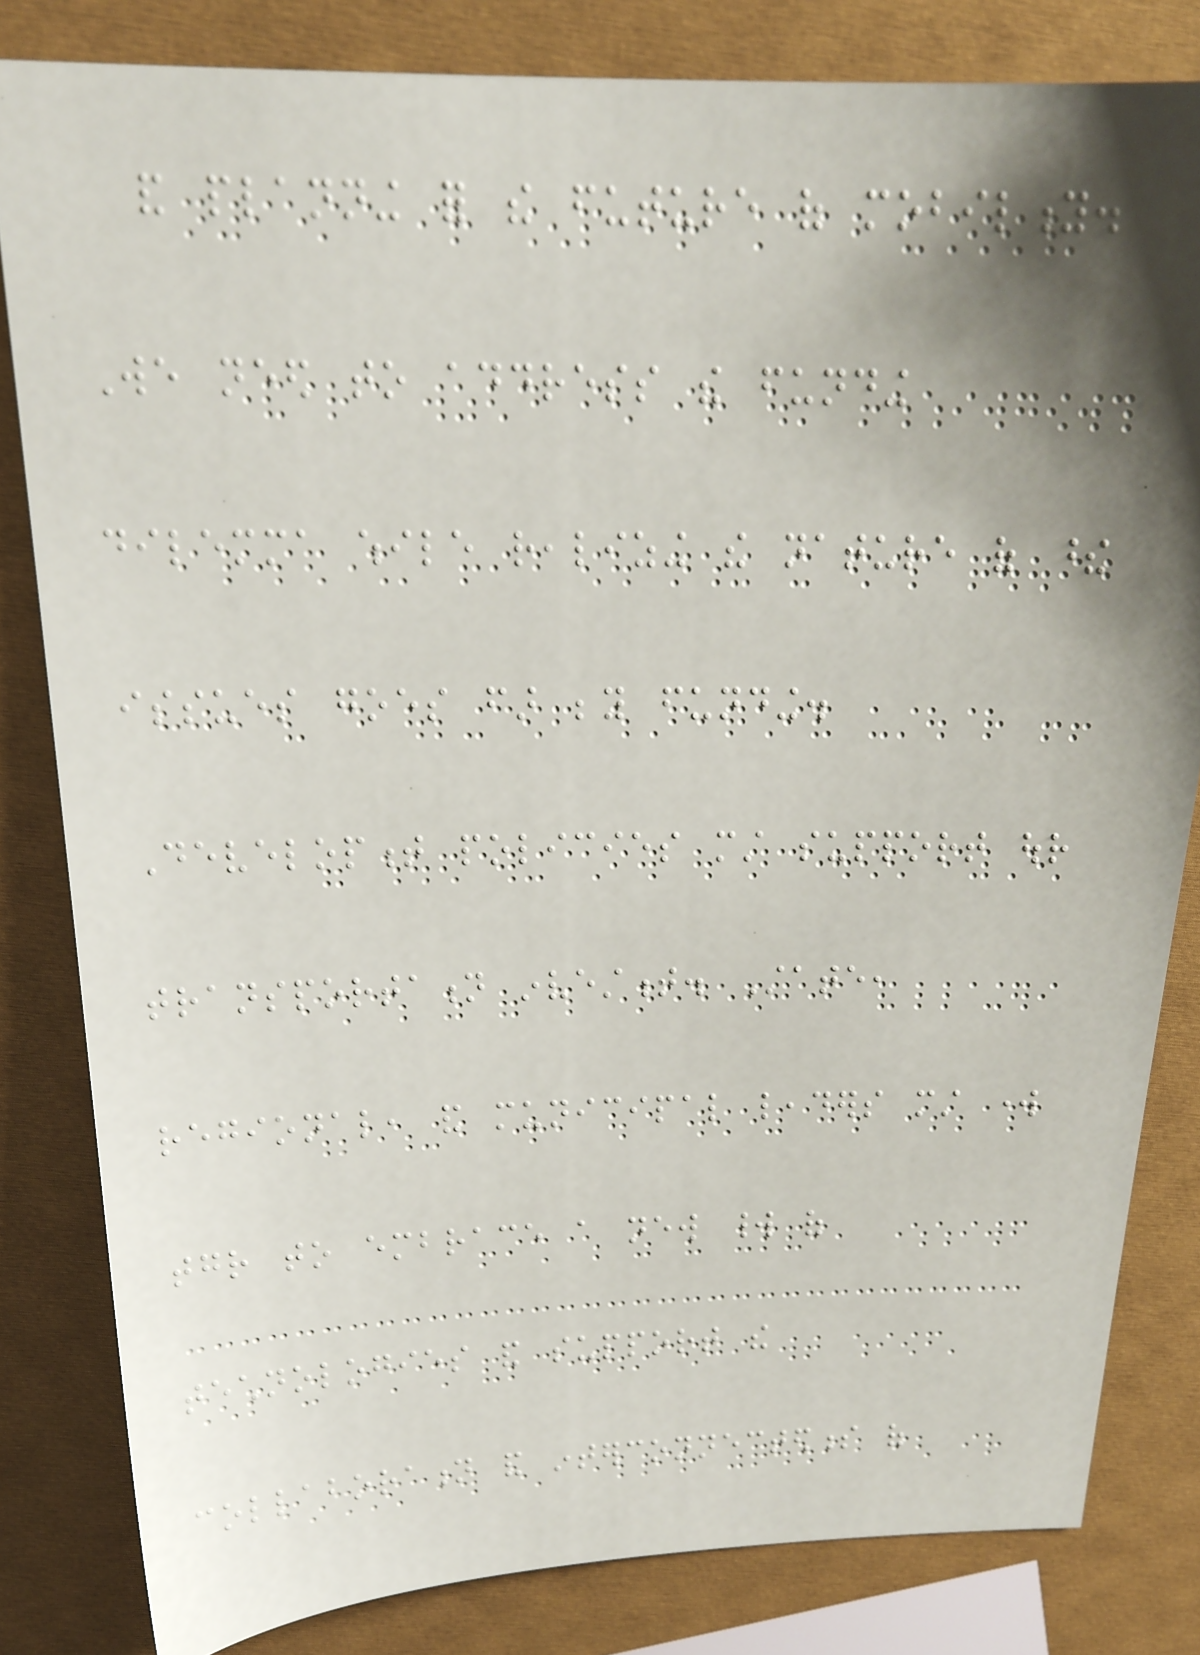and planning for the future of mobility.
We need to address the funding
dilemma while realizing the nature of these
issues goes far beyond funding.
Development policies must support our
transportation investment. State,
regional, and municipal leaders must work
together to embrace a new world of
technologies and support the
collaboration and interconnectedness of
